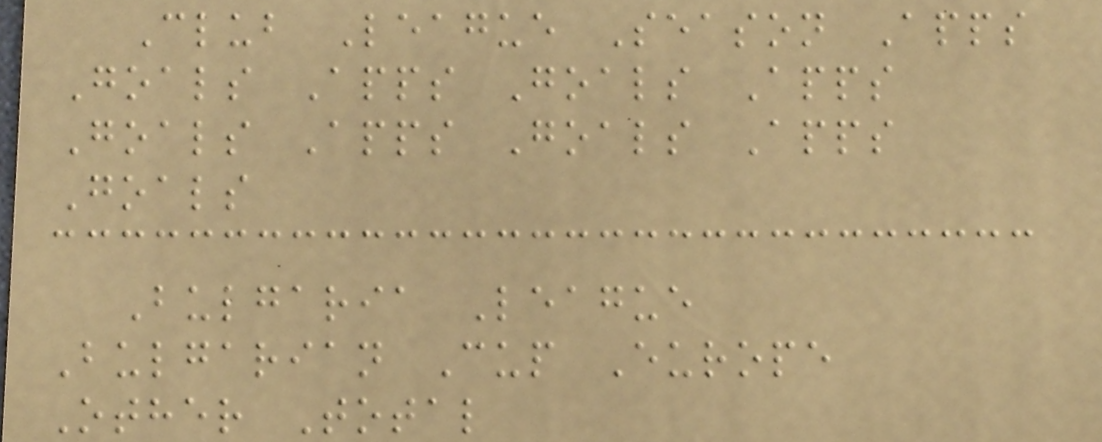Club League Season Apps
Goals Apps Goals Apps
Goals Apps Goals Apps
Goals
Bulgaria League
Bulgarian Cup Europe
Other Total
